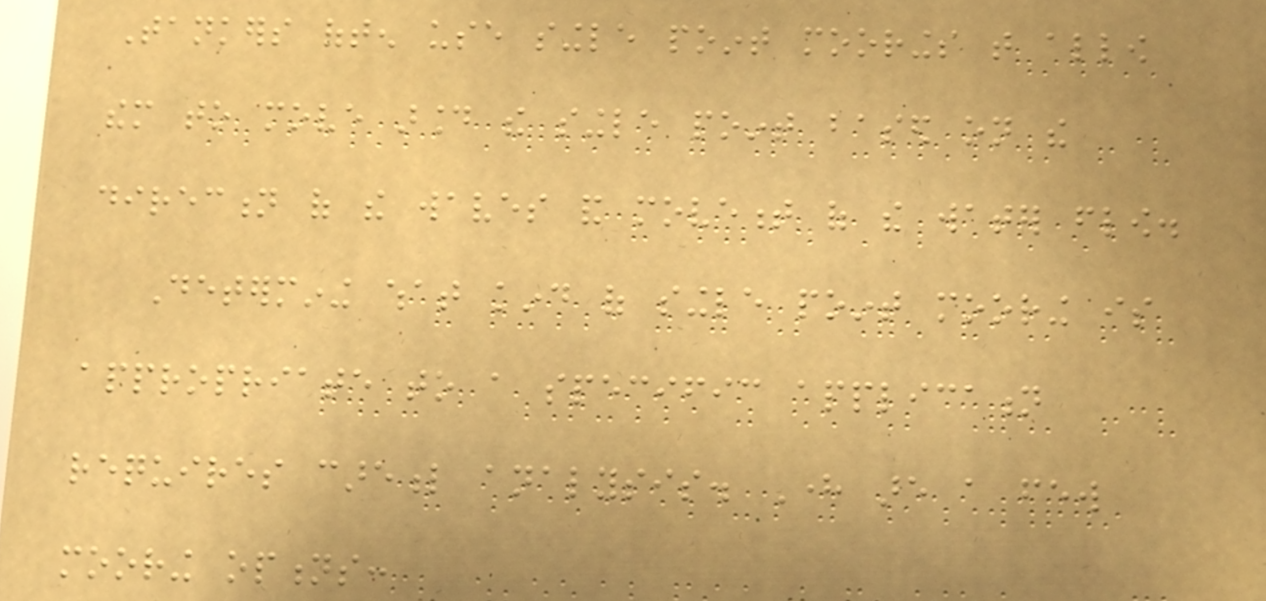Tankers often use single point moorings that allow
them to move around the single point based on the
direction of the waves and movement of the water flow.
Determining what kind of single point mooring is
appropriate to a specific application
requires careful analysis. Here are a few
mooring options:
